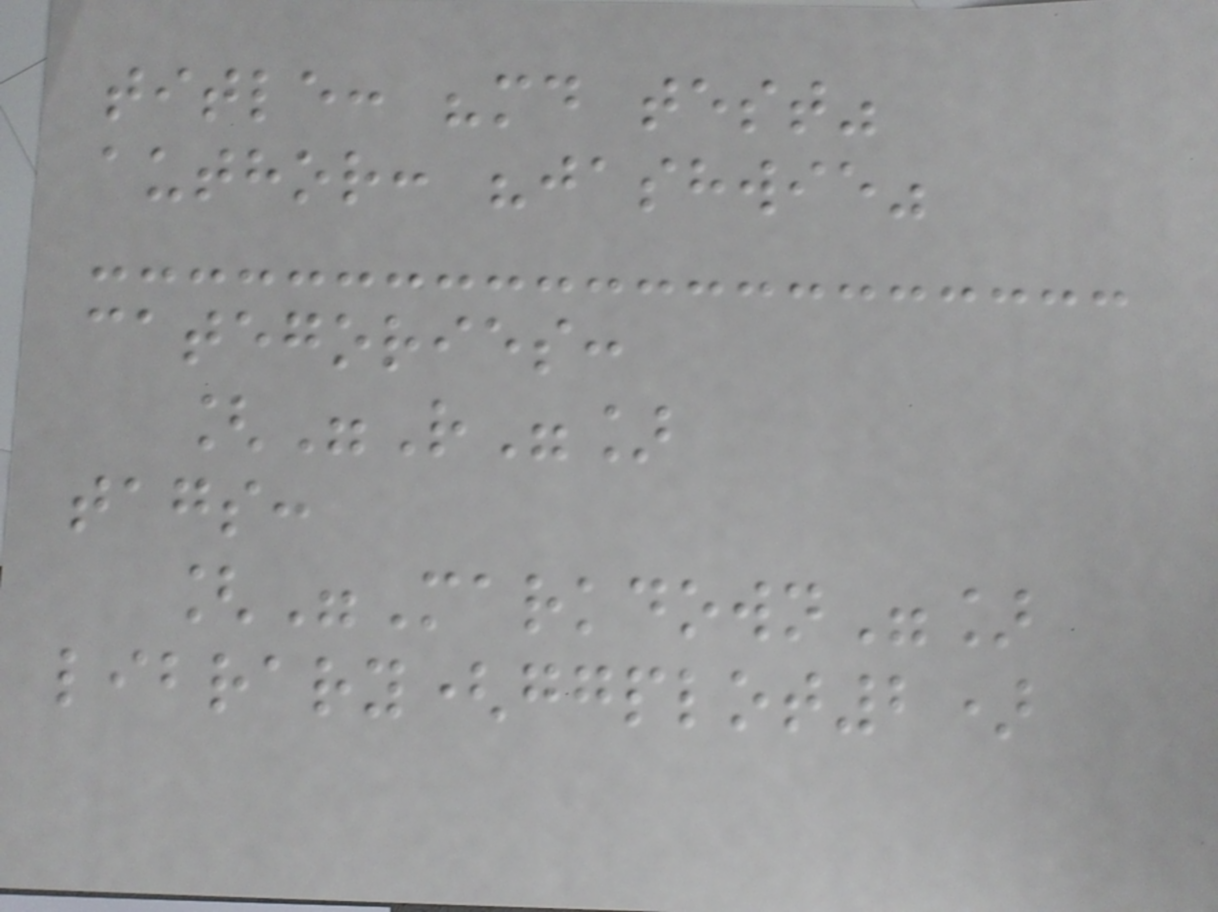title: "md test"
author: "jashwie"
categories:
["R"]
tags:
["Markdown"]
library(ggplot2)
